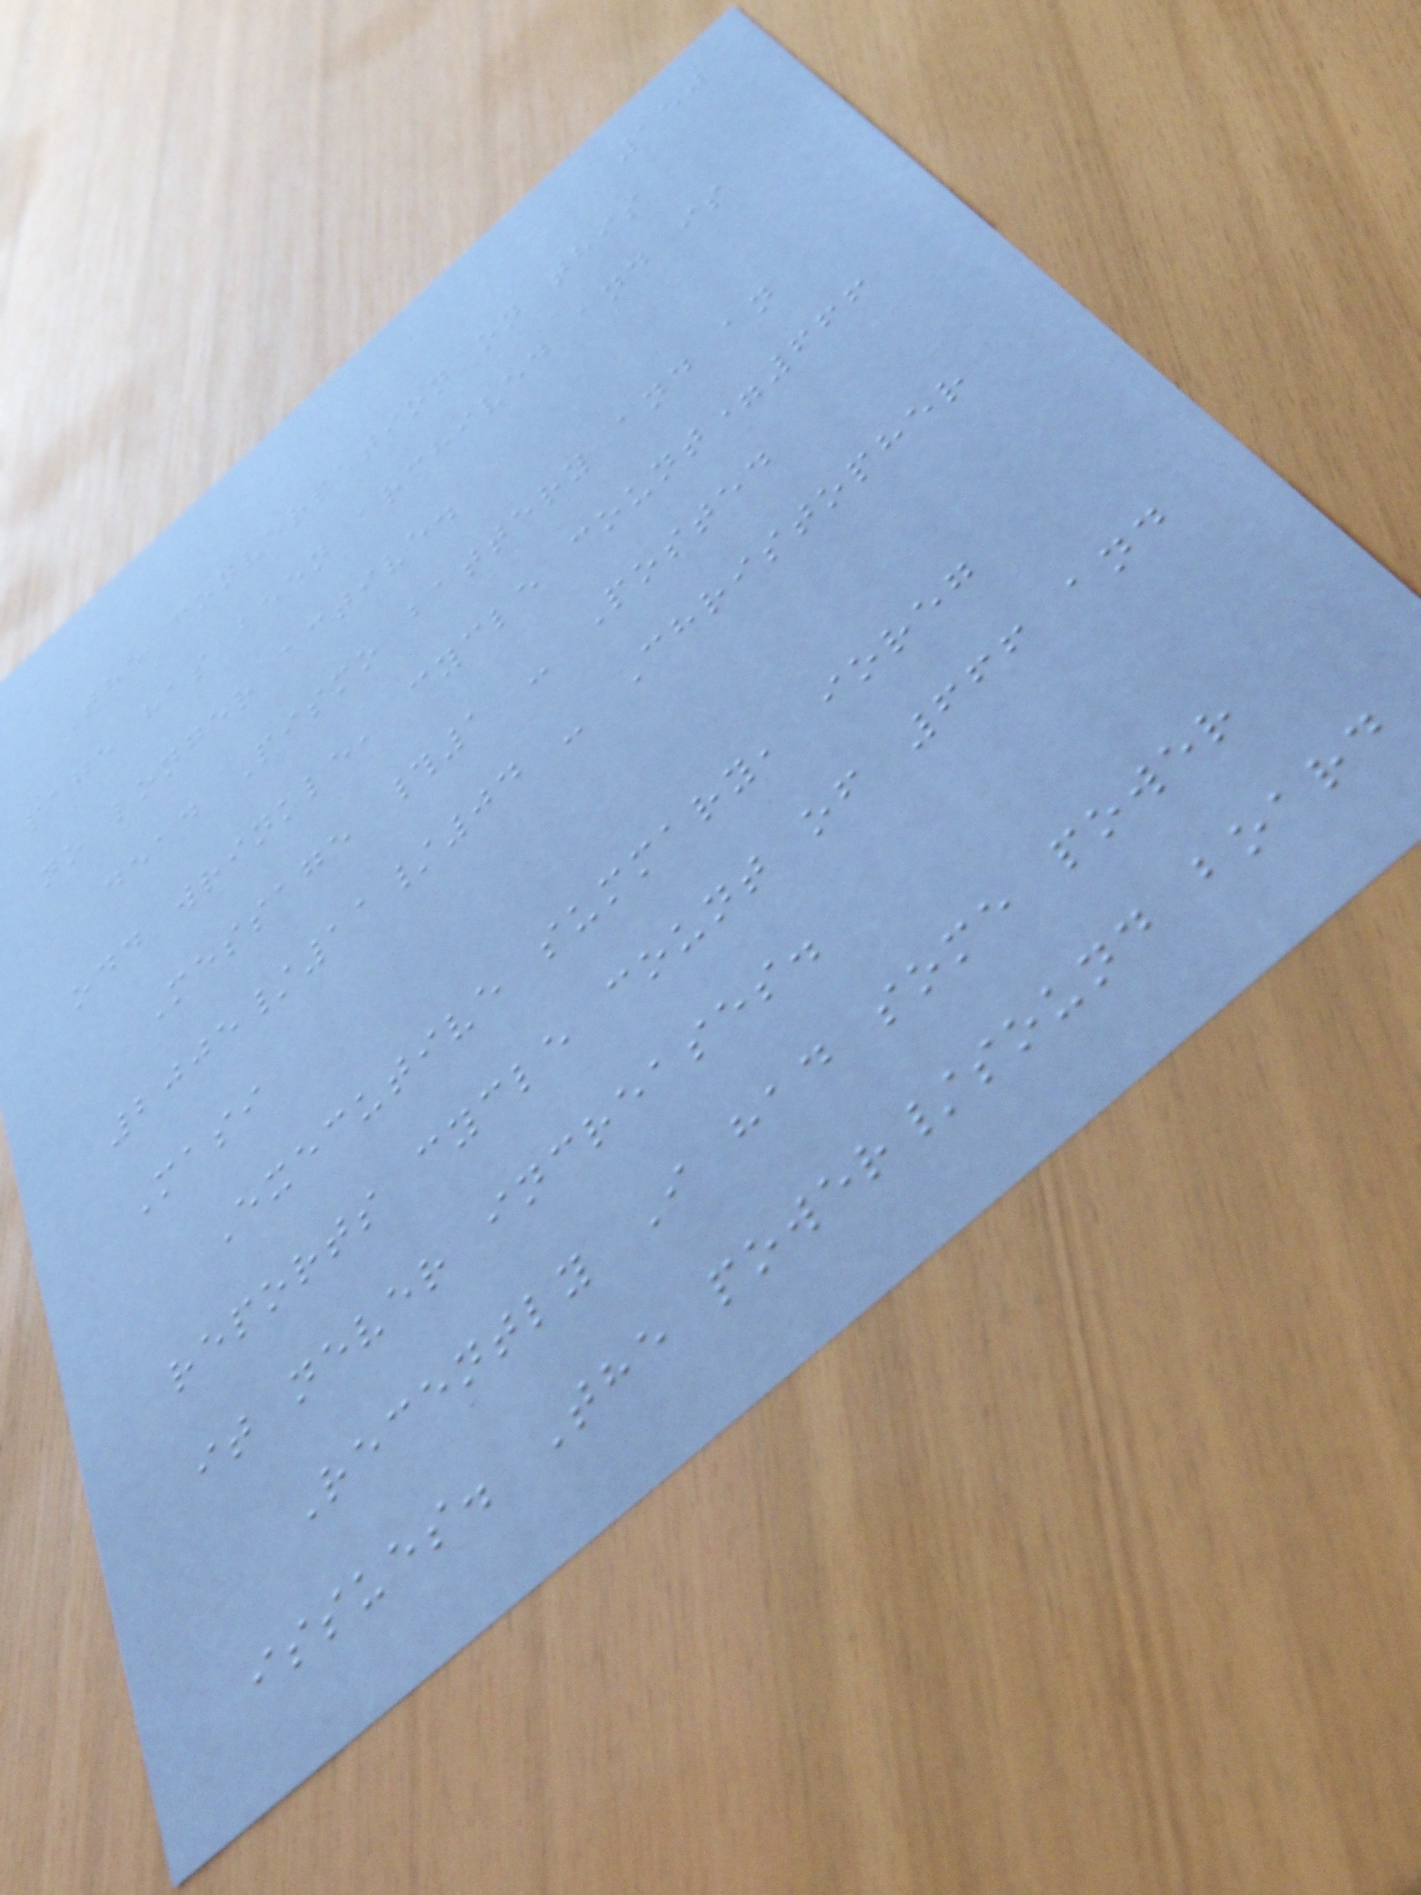150
The conversation on this
page has been archived and is
no longer active.
dead Pismo battery and an
odd wrinkle, cycle count=666
Message #1 - Posted
2005/11/04 - Christopher
Masi
Executive summary, ioreg
reports cycle count of 666 and
it never increases.
Recently I had some power
issues. The power/sound board
